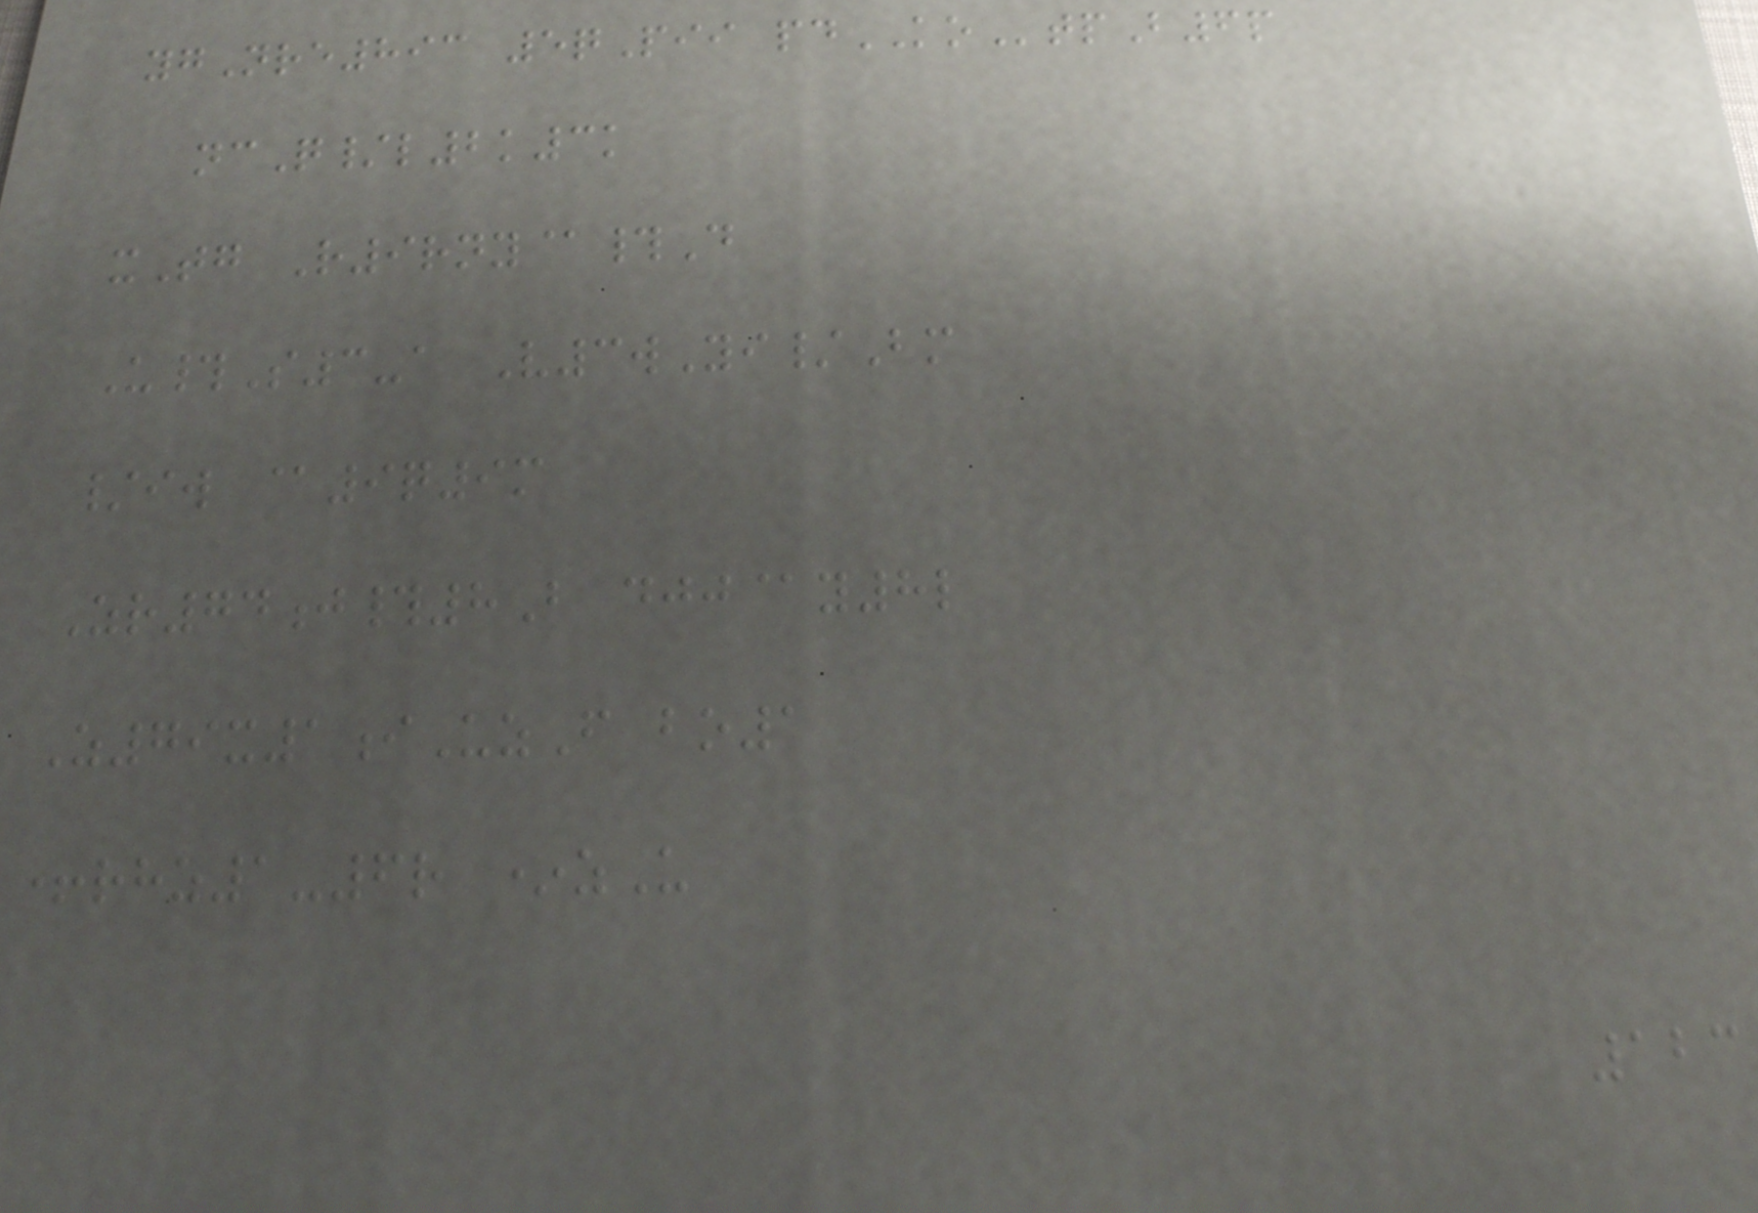ygNre893 5qPii pdKOtpB6p
ncQ/l2k3k
xTg R9rny@#D
U#S3-a V3wYi/Bm
/iw @9q9m
Zr74j#8B djj@y8l
Z79x1iUzF bo1
+rhz1-6r *zU
123
